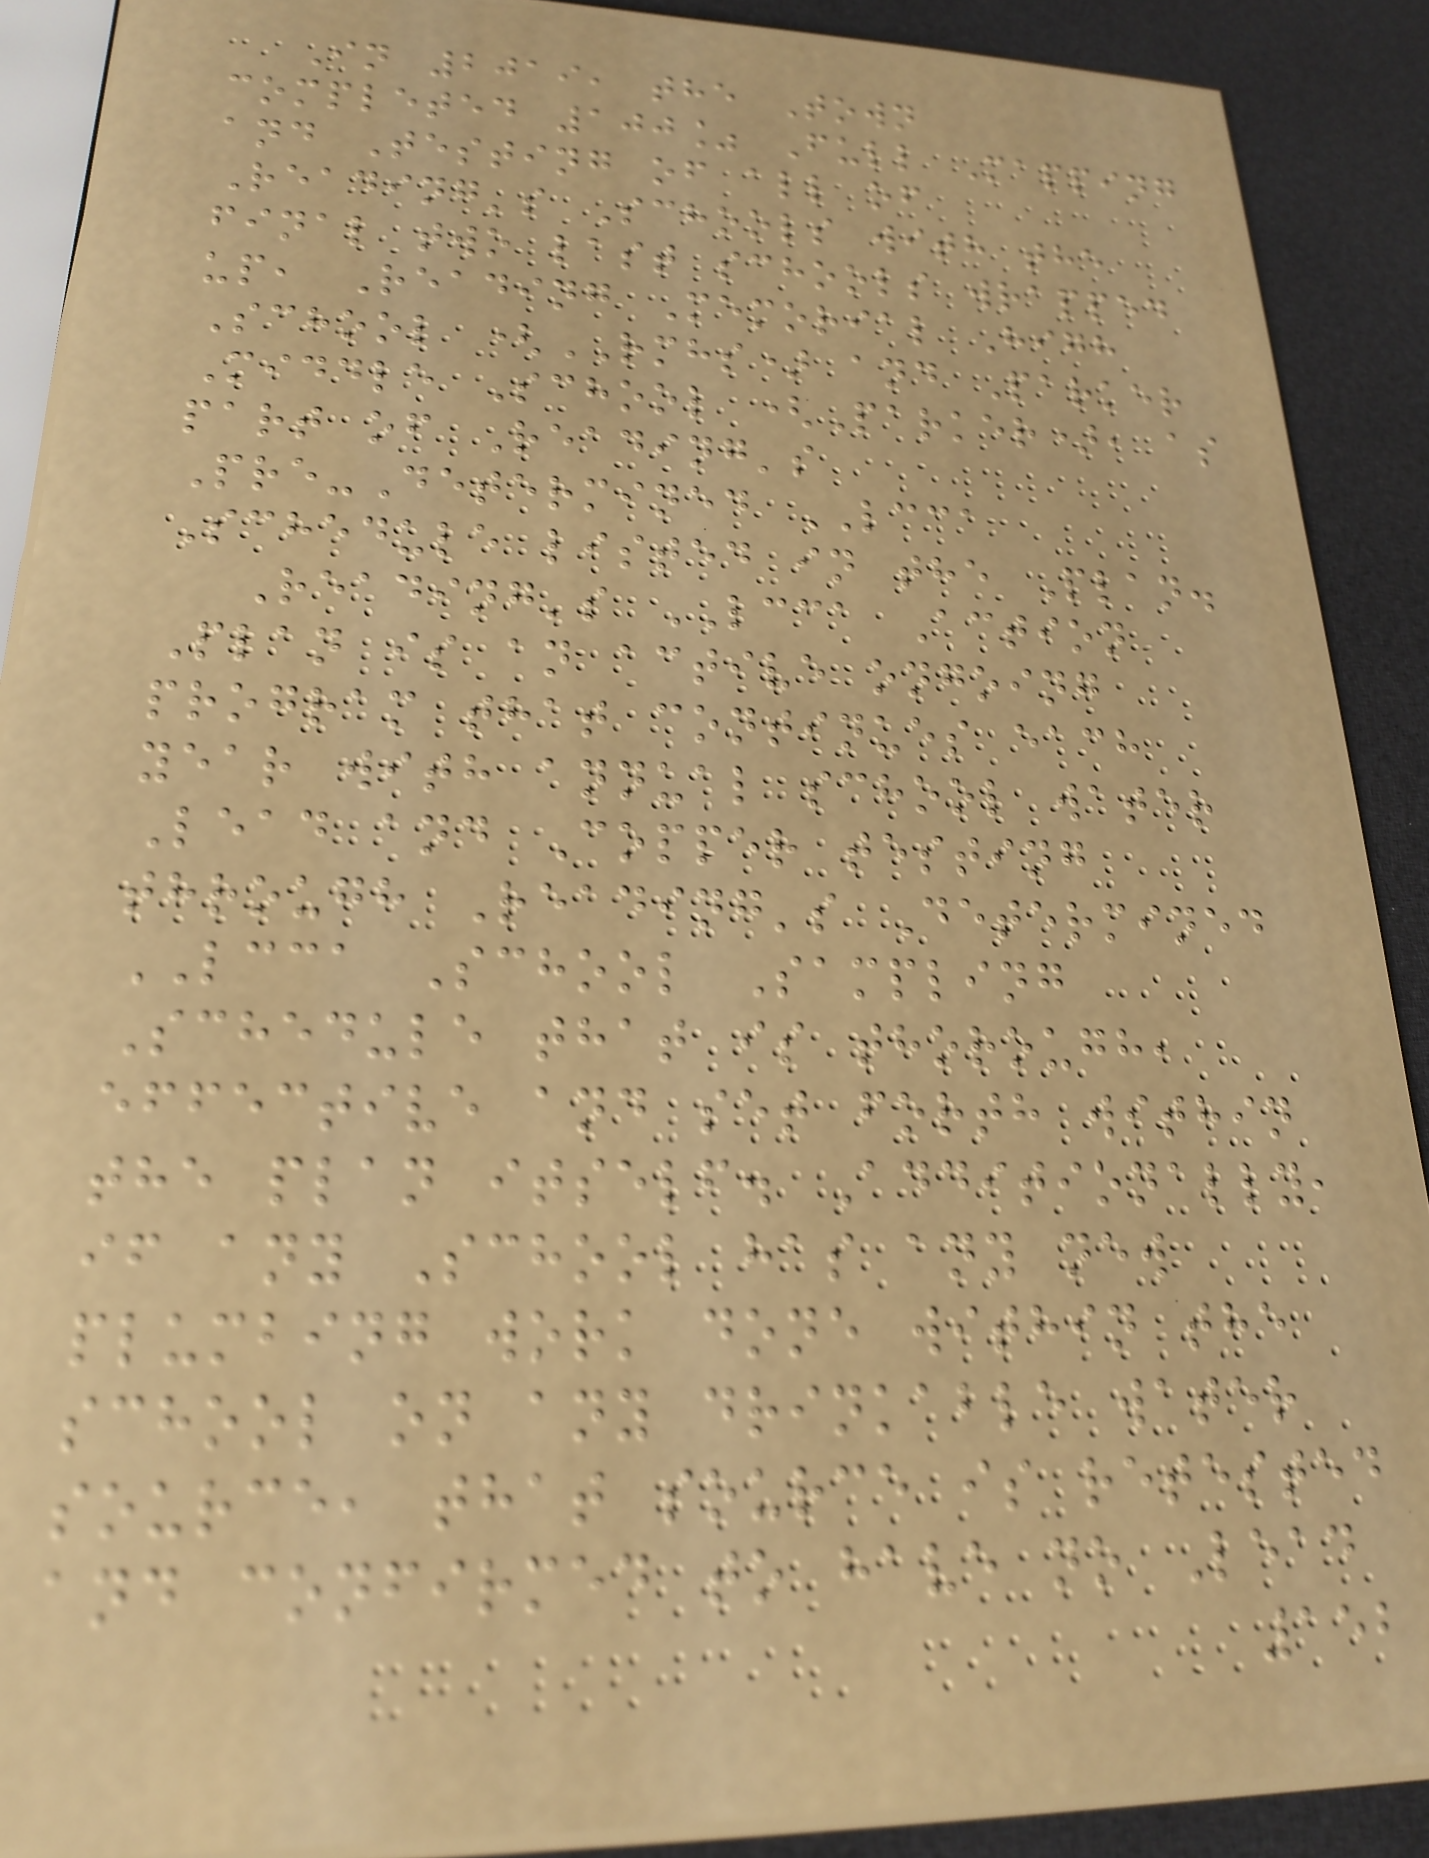In 2019, the Town
completed 100% Full Mapping
and Testing of all of
Reading's Schools with the
final two last schools wrapped
up, Reading Memorial High
School (RMHS) and Parker
Middle School (Parker), as
part of Reading's
Pre-Determined LCCA
Schedule listed in the Plan.
Reading's LCCA Action
Plan is an active ongoing
program that continues each
year with annual school water
Lead and Copper testing
through Reading's Determined
LCCA School Sampling
Schedule that is thorough,
effective and set forth within
the plan itself. Additionally,
if any School has any new
plumbing work done within the
school on any drinkable water
source, that source is retested
and confirmed to have no Lead
152
